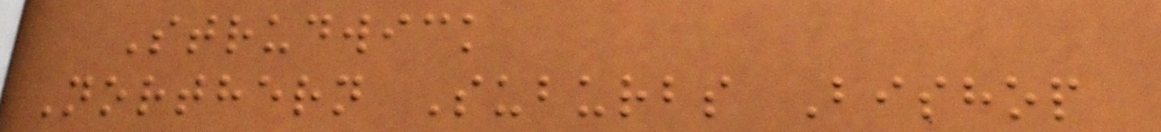Strudwick
Northern Suburbs Bishop
